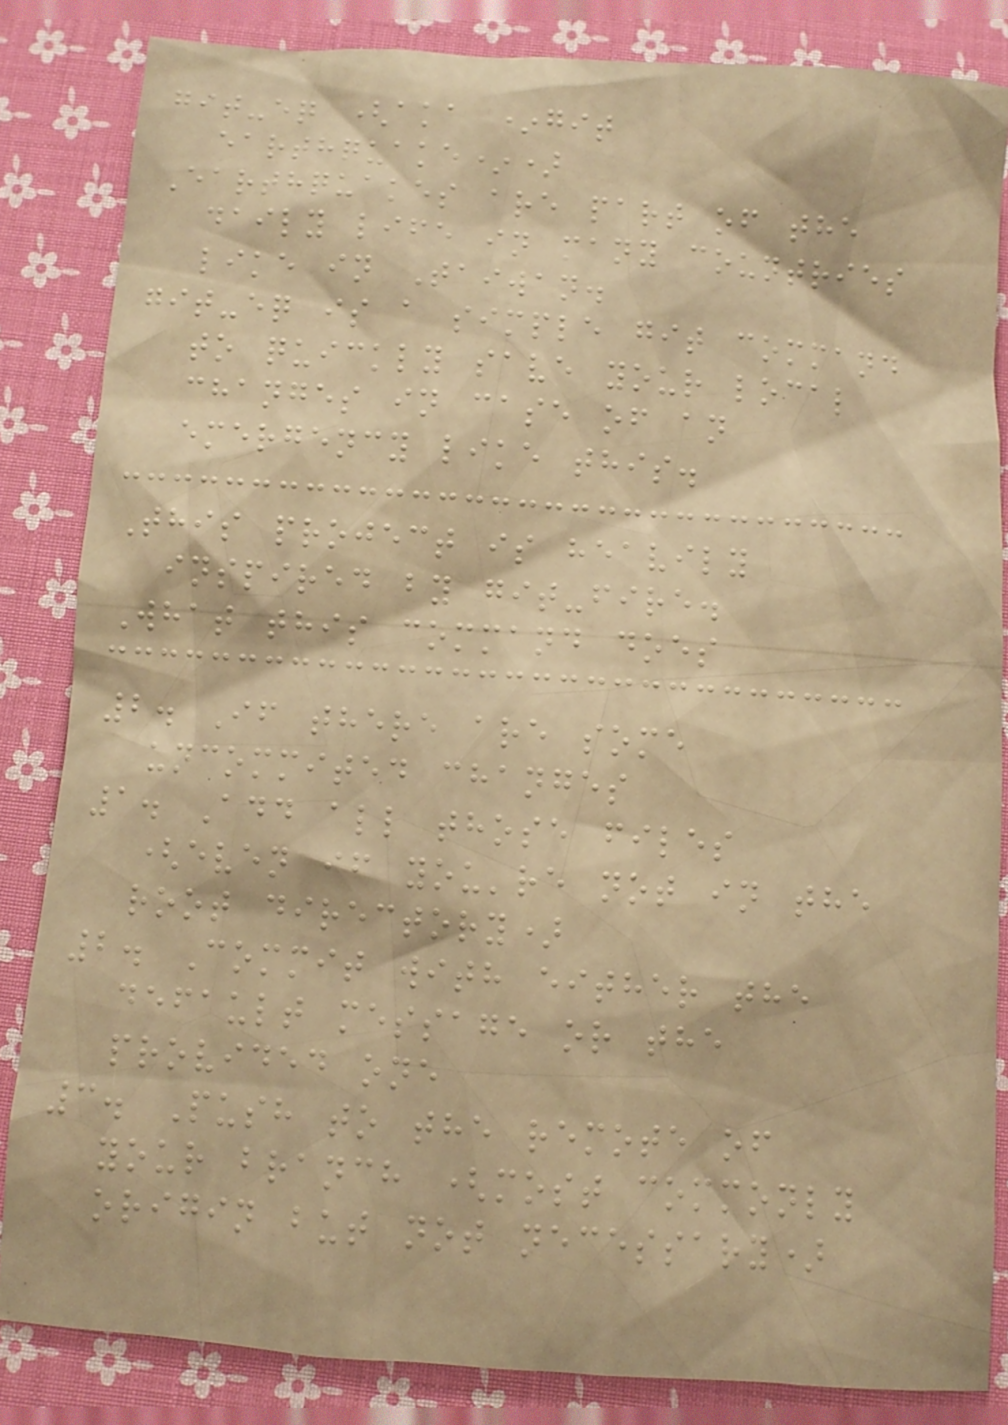git-eq (aka *git
earthquake*)
Earthquakes are part of the
daily life in many countries
like in Taiwan.
git-eq is a simple git command
to quickly save your local
changes in case of an
emergency like this.
This project is heavily
inspired by git-fire.
What this command does
2. If there are some
uncommited changes
1. Add all those files
(even if you're not in the
root directory)
2. Commit with either the
default message or the
provided one
3. Push to the remote of
your branch (most commonly
origin but not necessary)
